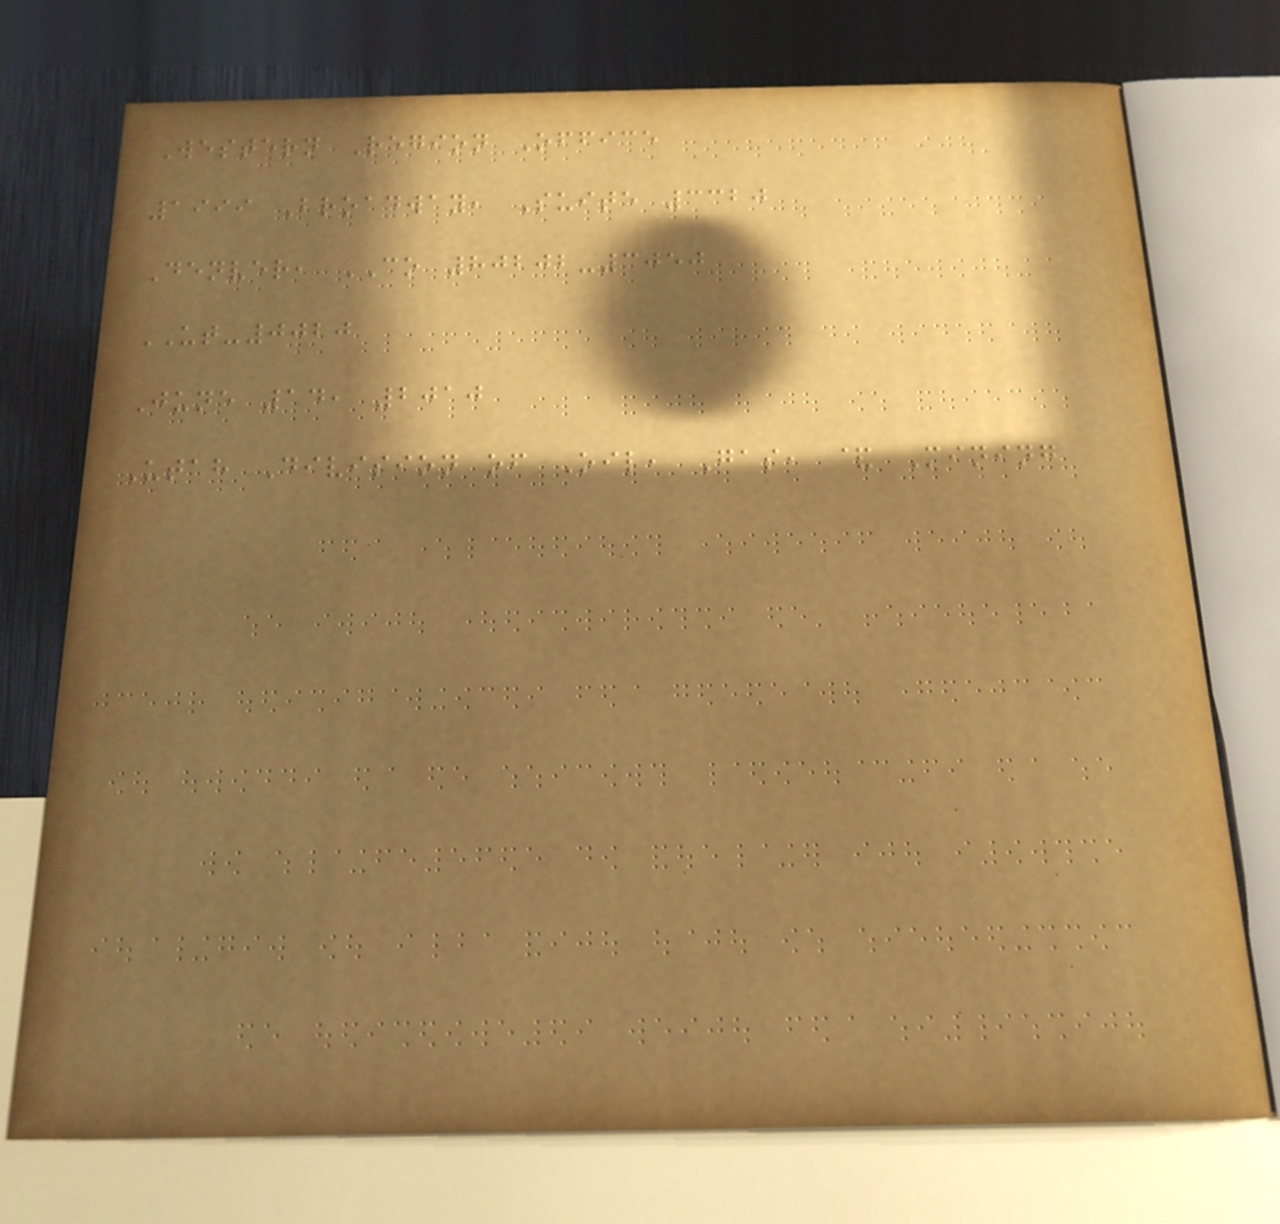Western Region Office
1999 Broadway, Suite 3320
Denver, CO 80202-3050
UT-0020
June 14, 2010
Utah Division of Oil, Gas, & Mining
